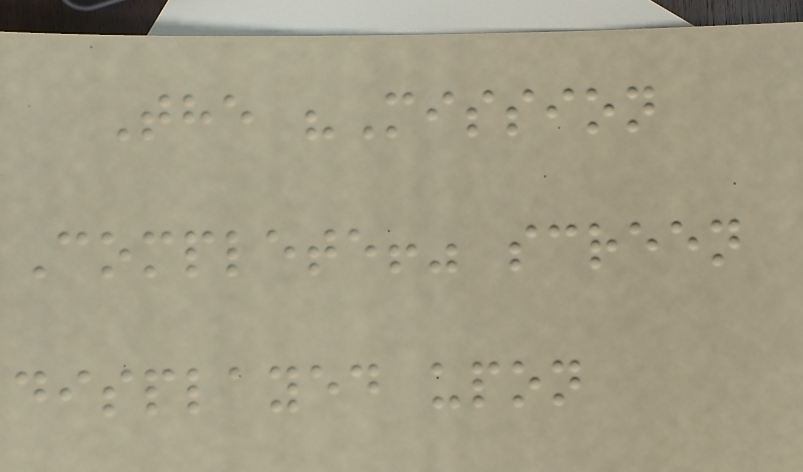The "Mission
Complete!" screen
displayed upon
